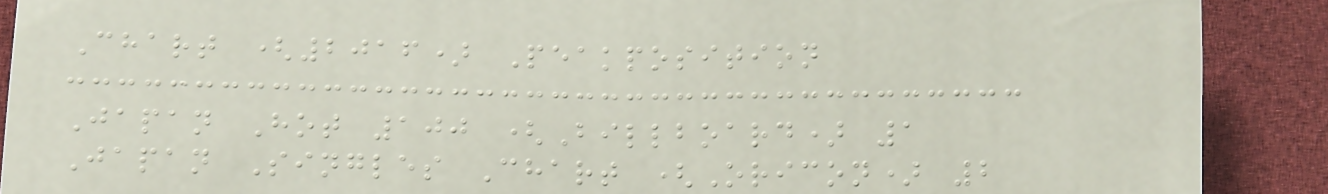Chart (2016) Peakposition
Japan Hot 100 (Billboard) 1
Japan Singles Chart (Oricon) 2
